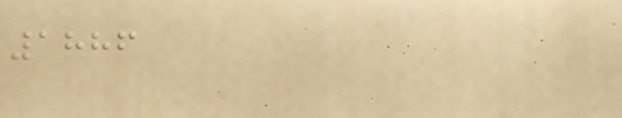1886
